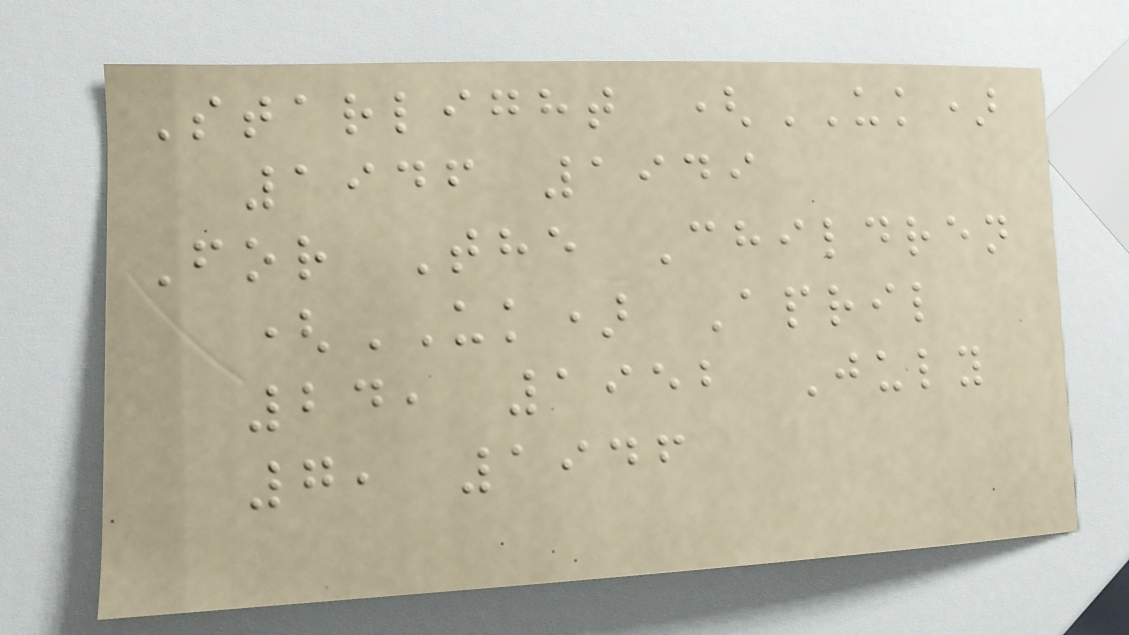Starlight (UK)
1946 1949
For The Children
(UK) April
24, 1952 July
7, 1946
